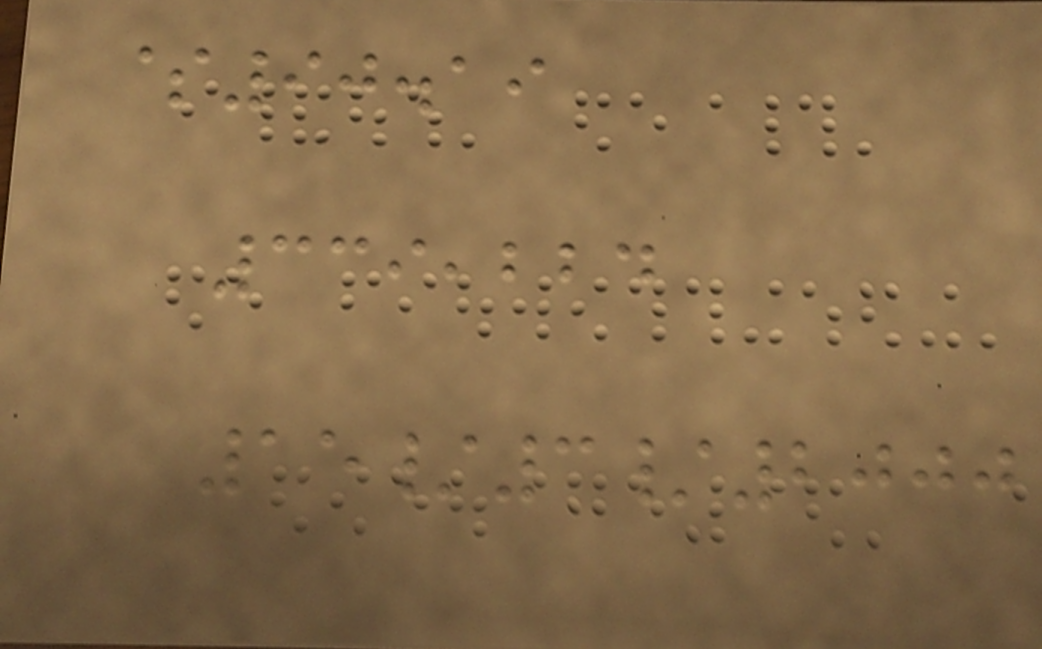$90.19
339,224
15/3/2000
